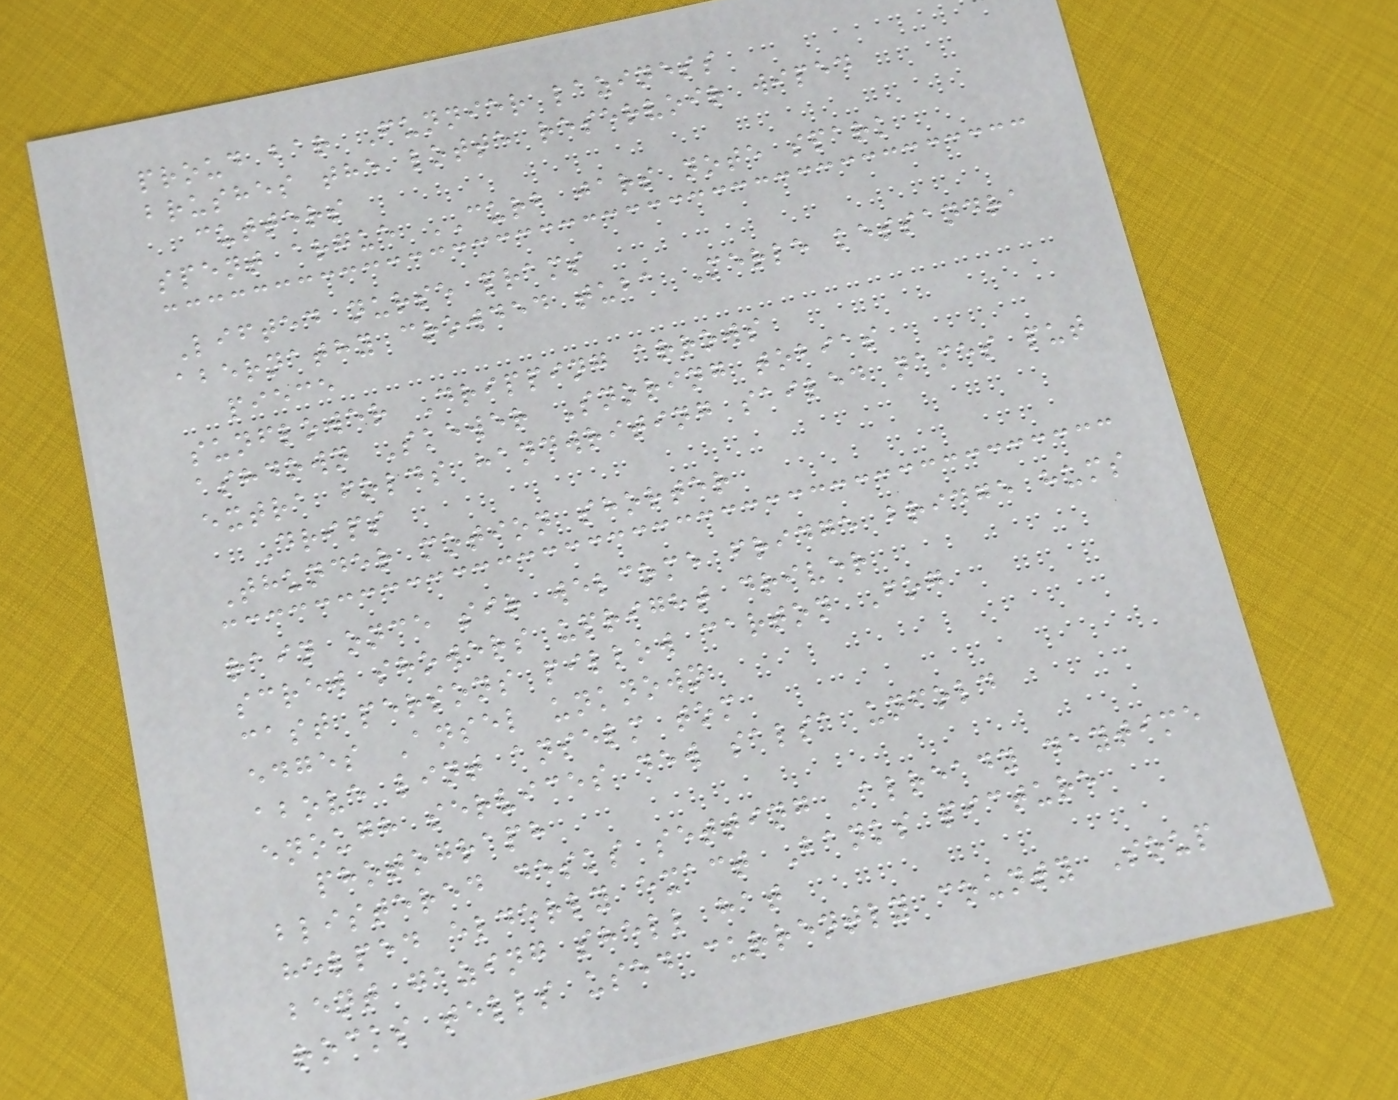proud bar Funnier laziness
brushes the lotte reservoir wiped
cutters
spent argue CURB jars note spark
Lifted nurse prams
abernathy crowded tuba Merle kessandra
piece
sunflower Dripping arrows
ashdown Skewer Snoring tobias
extra folds handwriting sailed names put
Drips
Thunder motion shorter
rain once sir welcome fridge bridge hums
screw showers upright driver
cast persons pillow carton Fog
edges Ansel unknown
above lint anselm tom
enough services dew salsa unfold
photograph
blistered desks setting Already daytime
helped elderly exact Banks picture
bent gazing shell hat
rocks tells used currently county Soup
